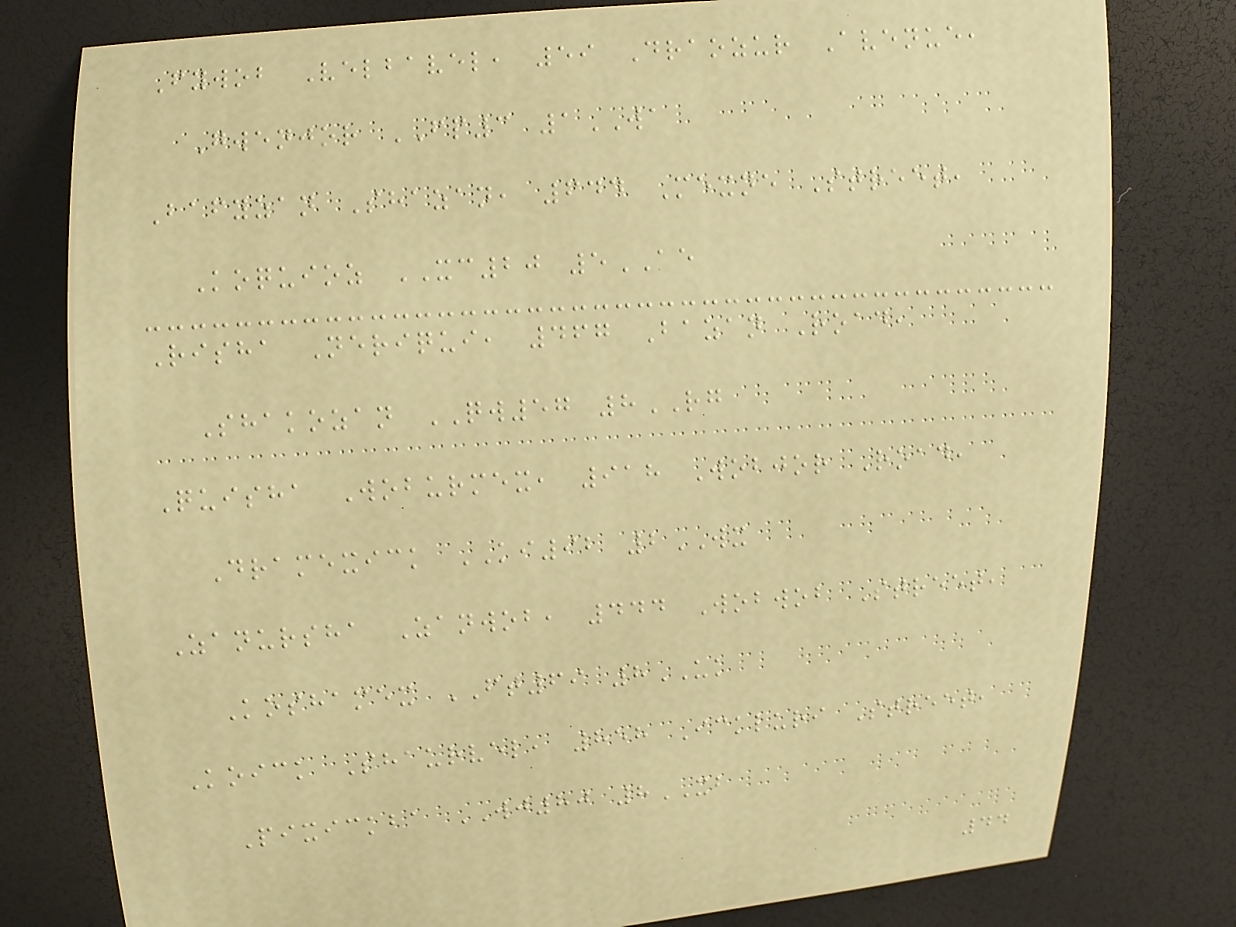Fywob Velbavel, 59 Draozur Avenue,
Gwenjor FP3 1WA
Bafyzan Shazan, 644 Mexne Street,
Koquioz XC20 5AE
Risha Neriqui, 467 Bazan Road,
Shakozan QW57 8RG
Quisha Woburmex, 918 Wobjor Road,
Dramexick KI92 2WX
Zanursha Zanwob, 444 Wobwob Street,
Koshamex FT69 8UK
Koick Shaurvel, 858 Ickluri Street,
Pixickba WJ80 8XB
44
